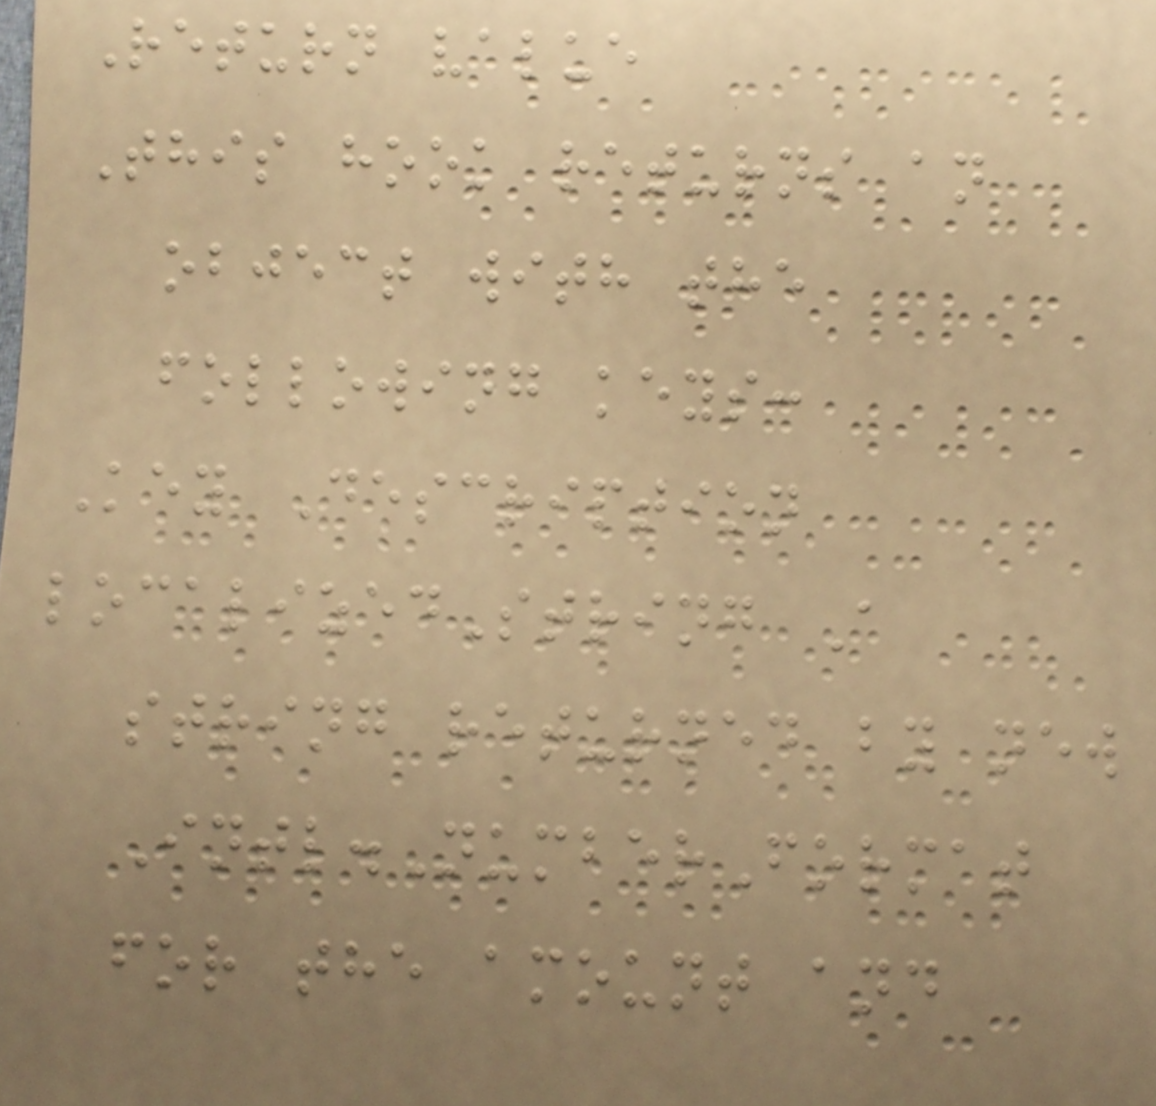Return value
This hook returns an
object with the
following keys:
Key Description
localizedString A
string returned by new
Intl.NumberFormat
for the amount and
